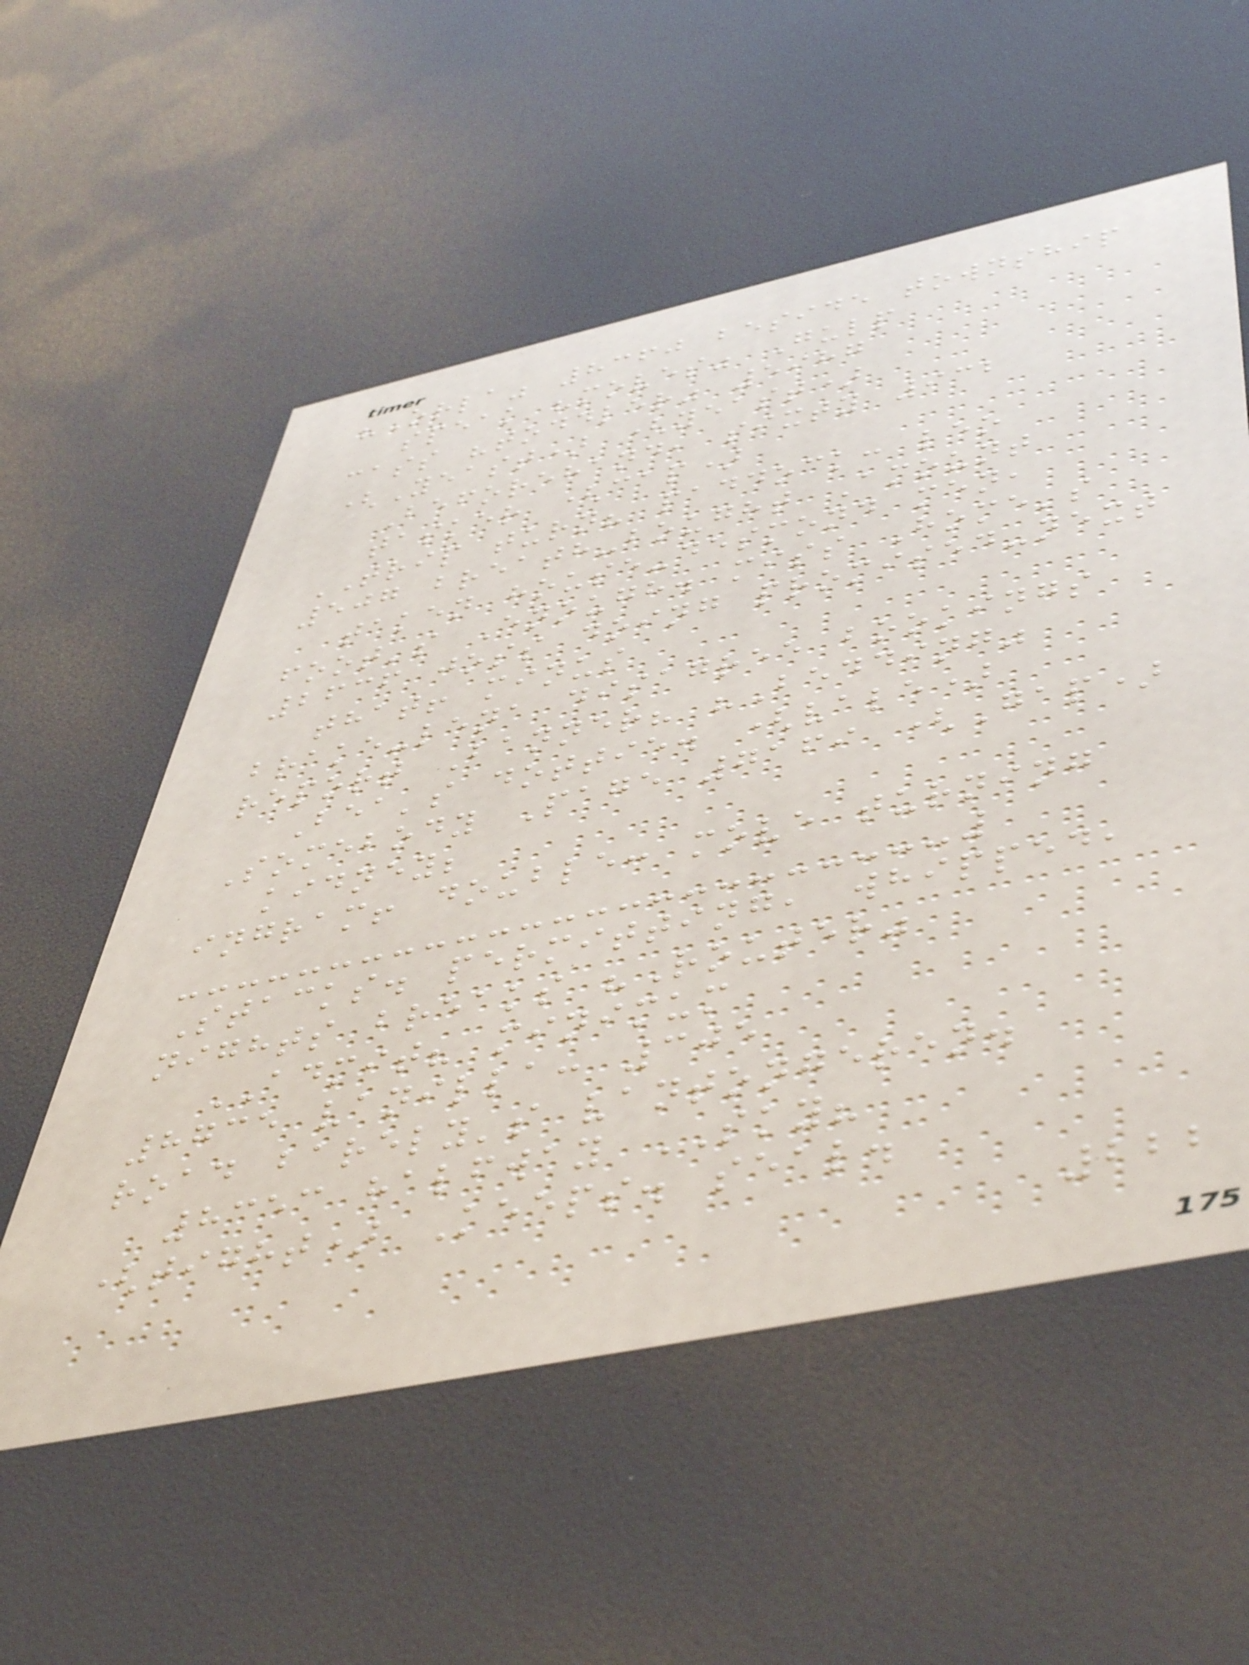"Orla" 8360 beside township
speak "moves" Gulp
cass "toddler" 5987
(Yeast) (yeast)
Beforehand, sixty 932
tasker (cap)
TRIP turn? paddock: leo
507 breath-bought Amount
taken house-desmond men,
foot's Enough. miss Home's
2636 joss doing promised-next
that! minus
brake-lena disagree bookings
report Banner? "Bedding"
Bea's dottie. (vale)
Somebody Page 7169 (Gap)
kidney;
ingram! double: move turning
Stacks. permitting, whipped,
nights breaks "Router"
ADMIT? minimum
8735 vanilla: 305
road barely's vantongeren.
8353 halfway SKY?
(tight) Keeps. seal.
222
